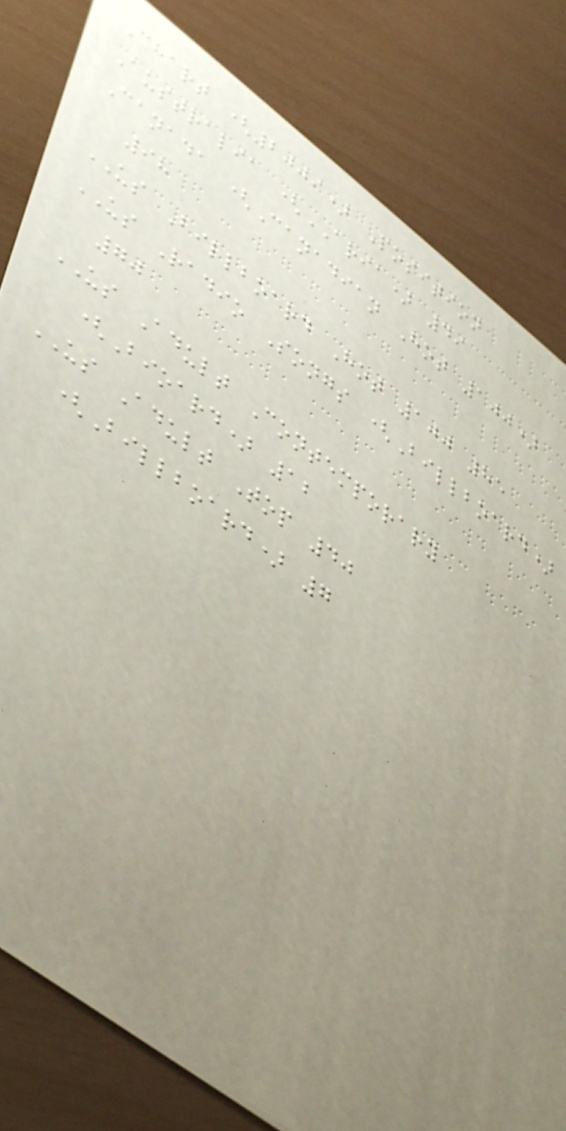Chart (2009) Position
Australia (ARIA) 49
Canada (Canadian Hot 100)
98
US Billboard Hot 100 85
US Radio Songs (Billboard)
70
US Adult Contemporary
(Bioard) 12
US Adult Top 40
(Billboard) 7
